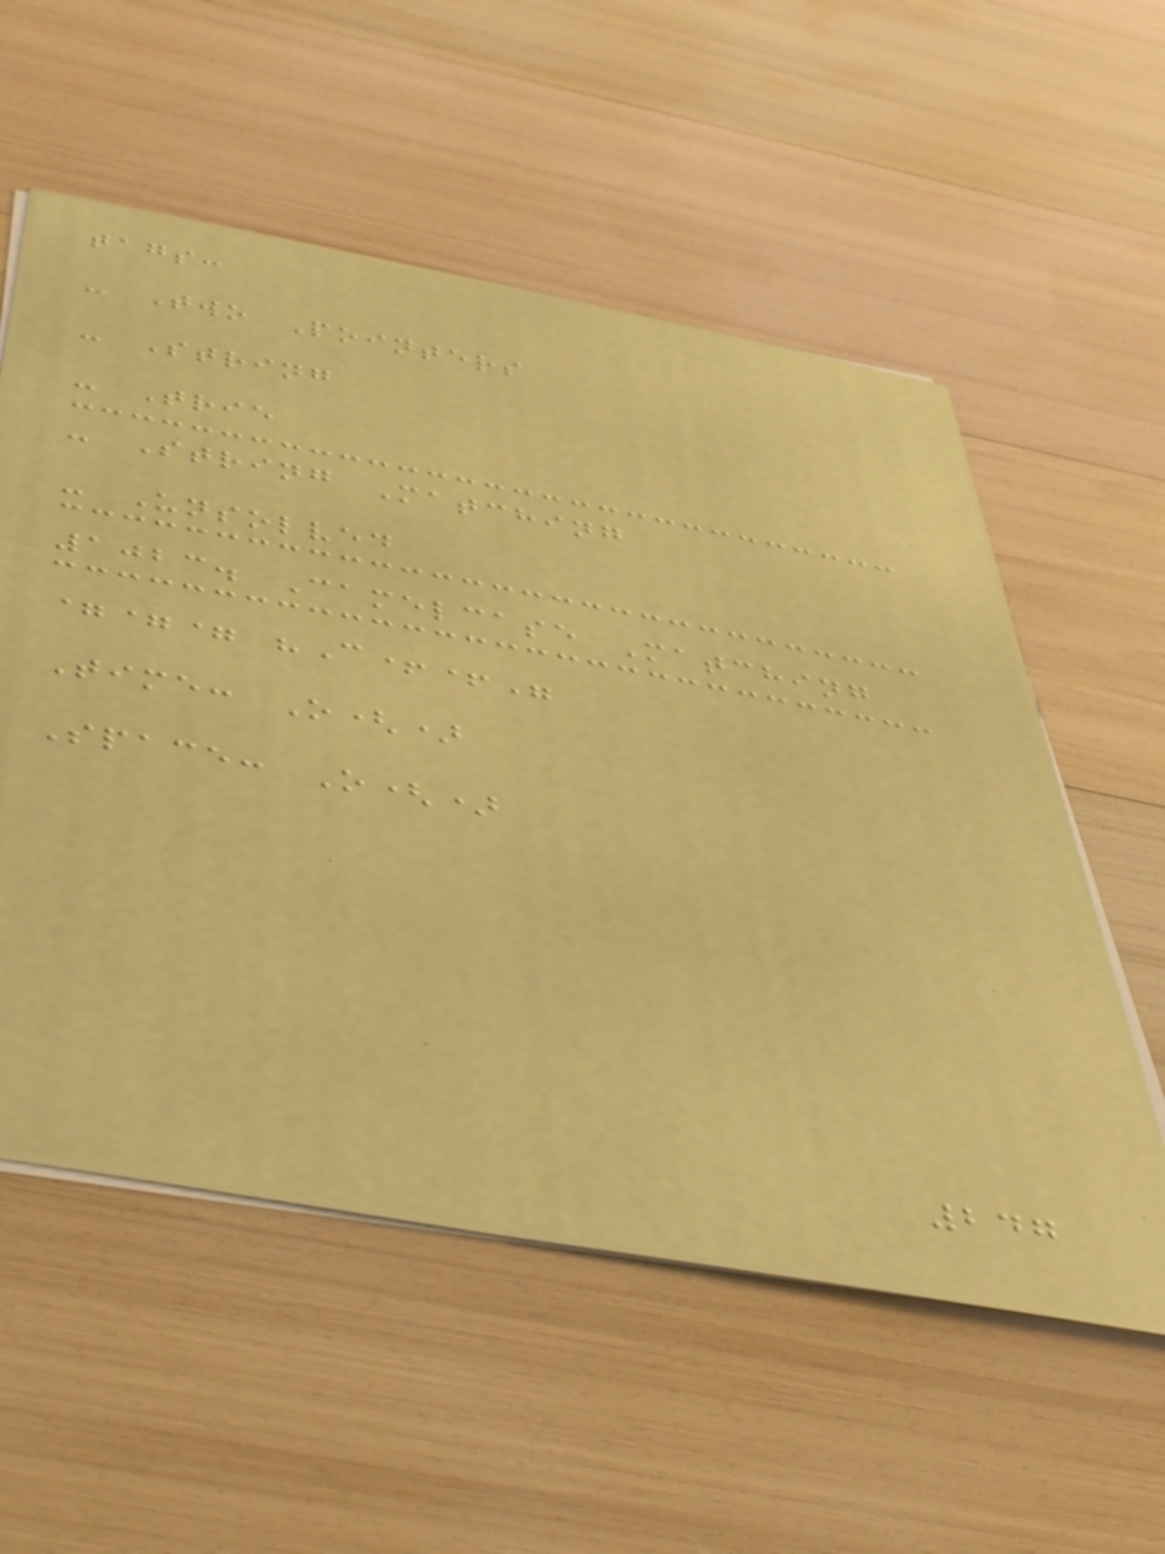tags:
- Two Pointers
- String
- Trie
- String Matching
- Unsolved
1023. Camelcase Matching
=== "C++"
Time: O()
Space: O()
247
